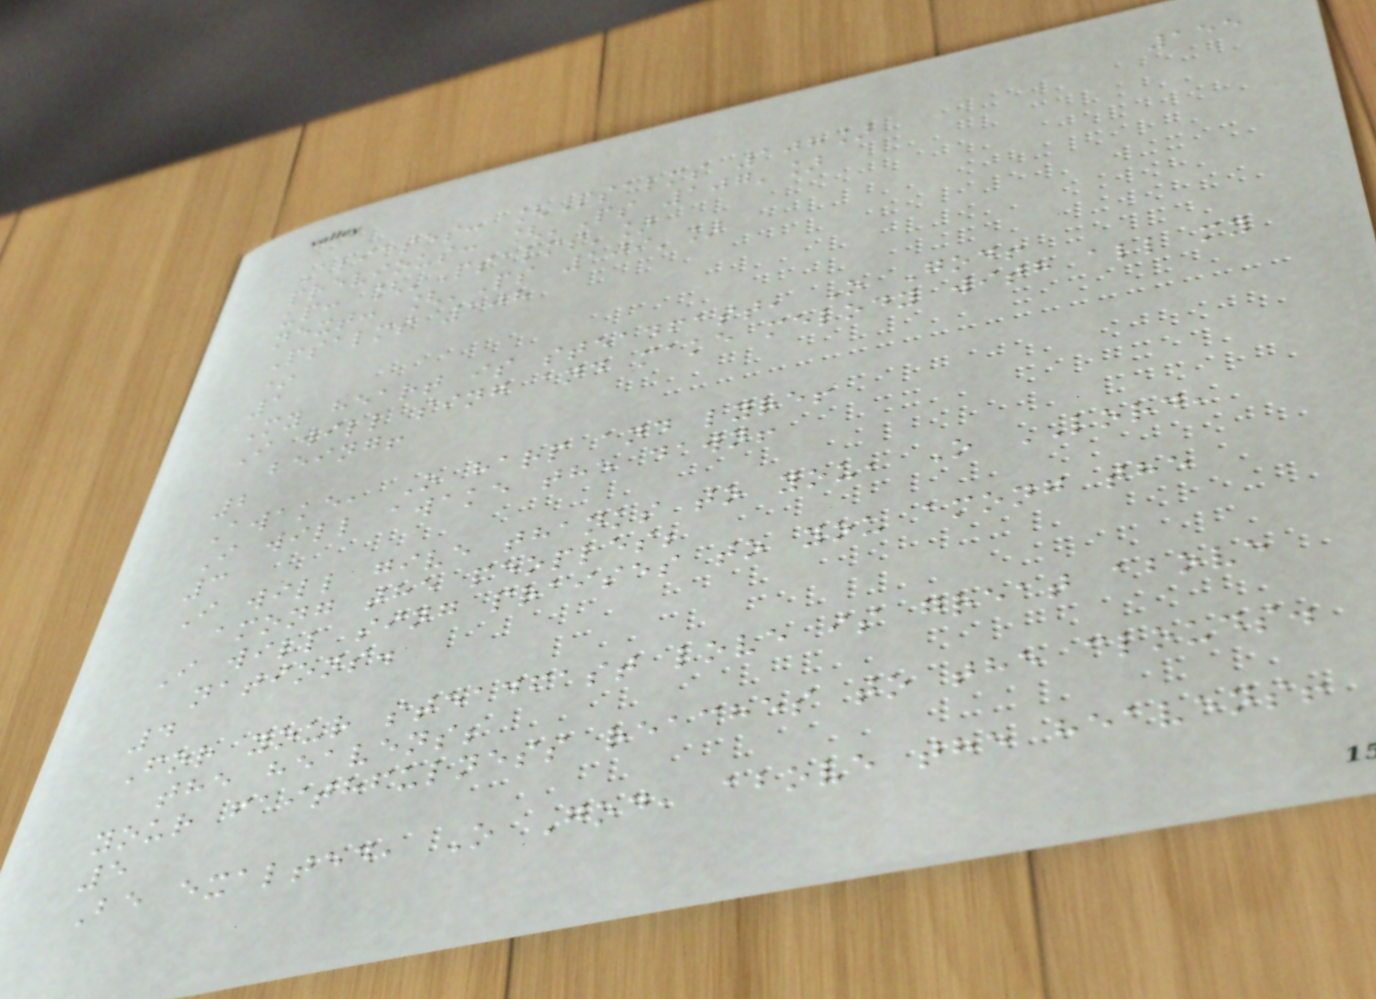155
Aliases: [Psalms 108]
previous: ['Ps 107']
up: ['Psalms']
next: ['Ps 109']
Psalms 108
*
1
My heart is steadfast, O God!
I will sing and make melody with all my
being!
2
Awake, O harp and lyre!
I will awake the dawn!
3
I will give thanks to you, O LORD,
among the peoples;
I will sing praises to you among the
nations.
4
For your steadfast love is great above
the heavens;
your faithfulness reaches to the clouds.
5
Be exalted, O God, above the heavens!
